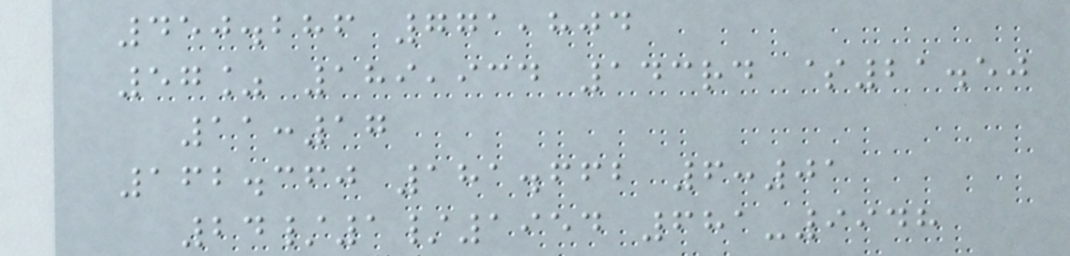450.286 771,804
57% 189,934 143rd $21.50
11:17
162.360 181.662 6:01
24/1/1954 681-9948
